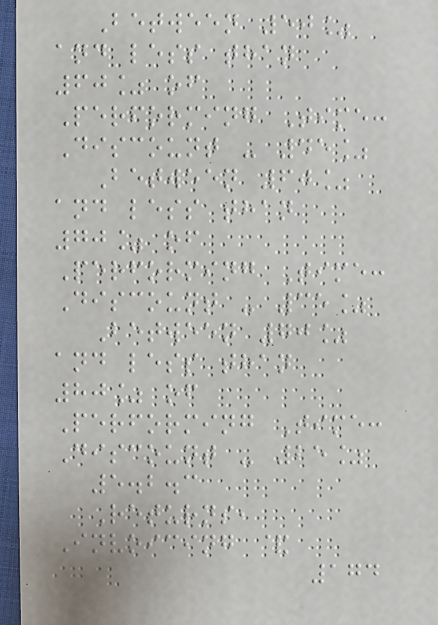Between 50%
and less than
60% of
Performing Time:
Discount - 45%
Between 60%
and less than
70% of
Performing Time:
Discount - 35%
Between 70%
and less than
80% of
Performing Time:
Discount - 25%
5.2.3
Returns,
Invoicing &
174
